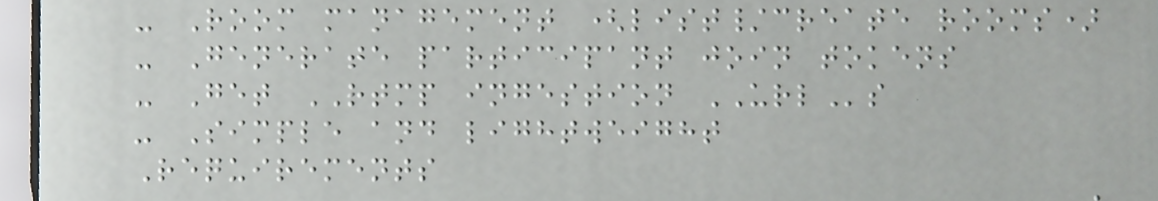- Room management (list/create rooms)
- Generate participant join tokens
- Get RTMP ingestion URLs
- Simple and lightweight
Requirements
